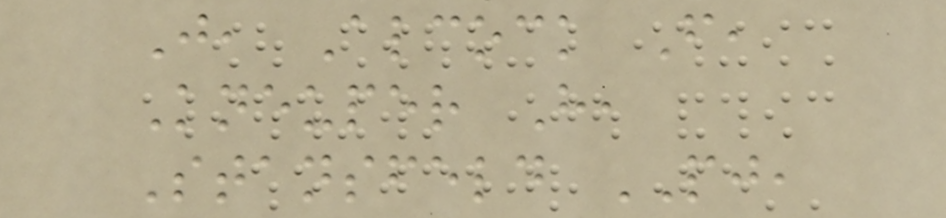J, Alcock F,
Kneuper H,
Stansfeld PJ,
